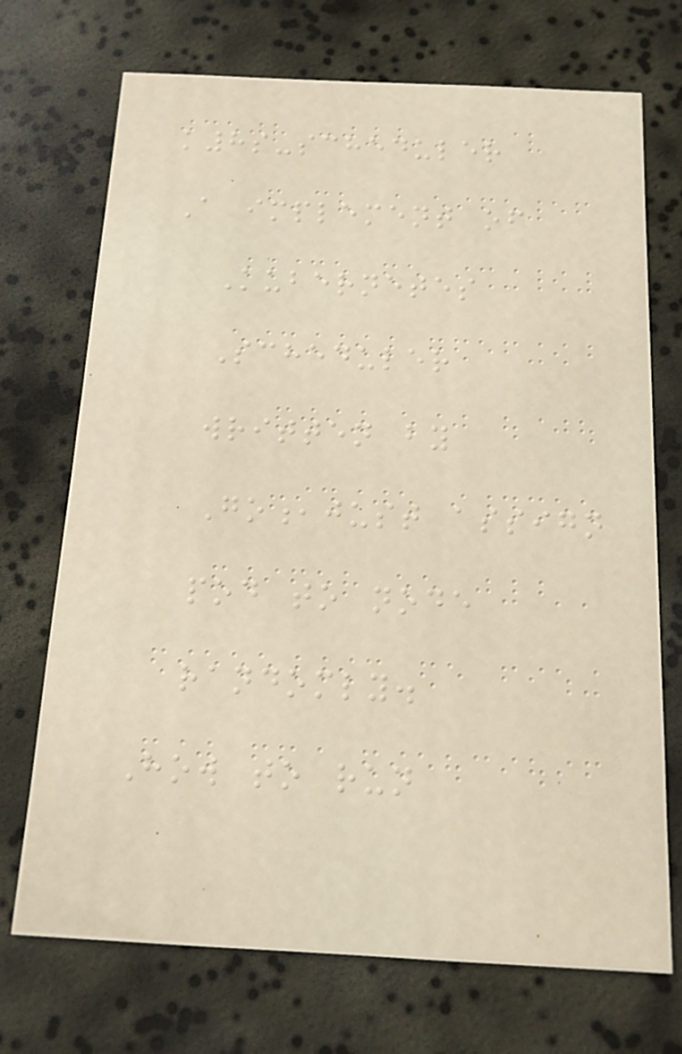k8s-scheduler
A implement of
Kubernetes
Scheduler
written by
Go,just assign
pod to node
randomly.
How to run
